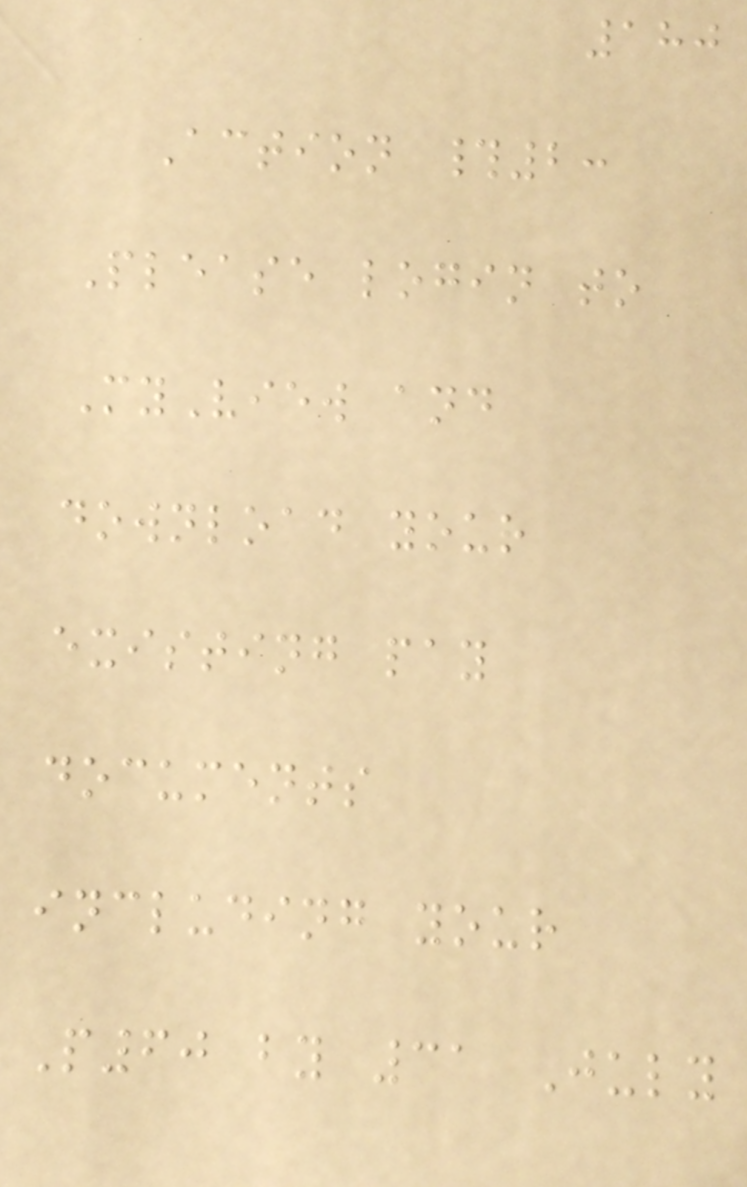180
Action #2:
Please login to
MyView and
download your
existing pay
documents
including your
P60 by 31 July
